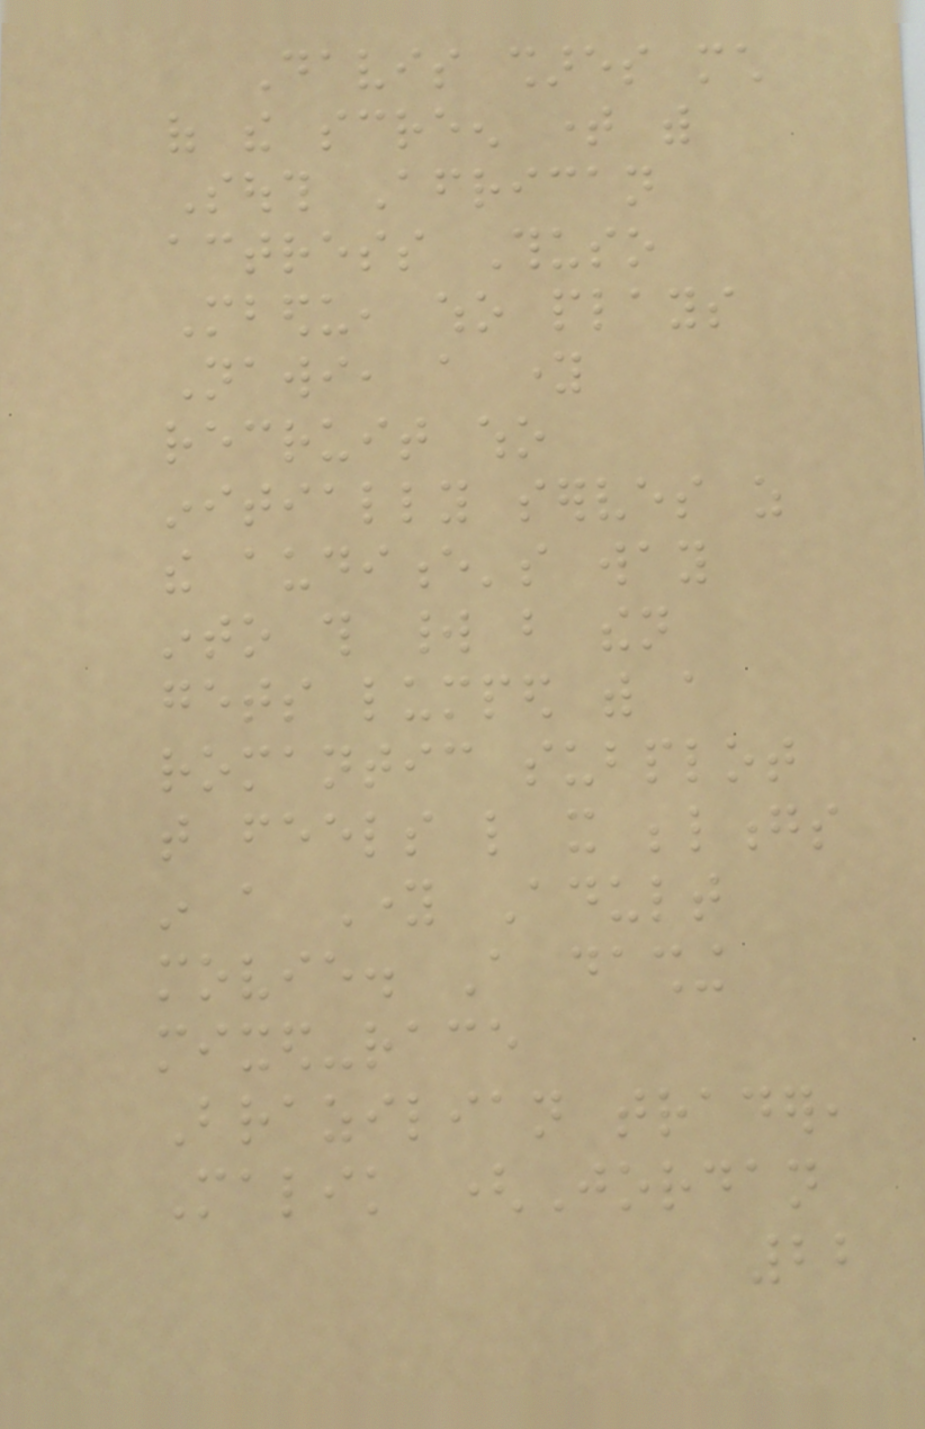Davis shares much
of the screen time with
South African
actress Thuso
Mbedu, who plays
Nawi, a young
recruit who
initially serves as
the audience's way
into this world but then
gets lumped with a
romantic subplot
that feels like it belongs
in a Young Adult
movie. A dashing
mixed-race
Brazilian trader,
Malik (Jordan
22
